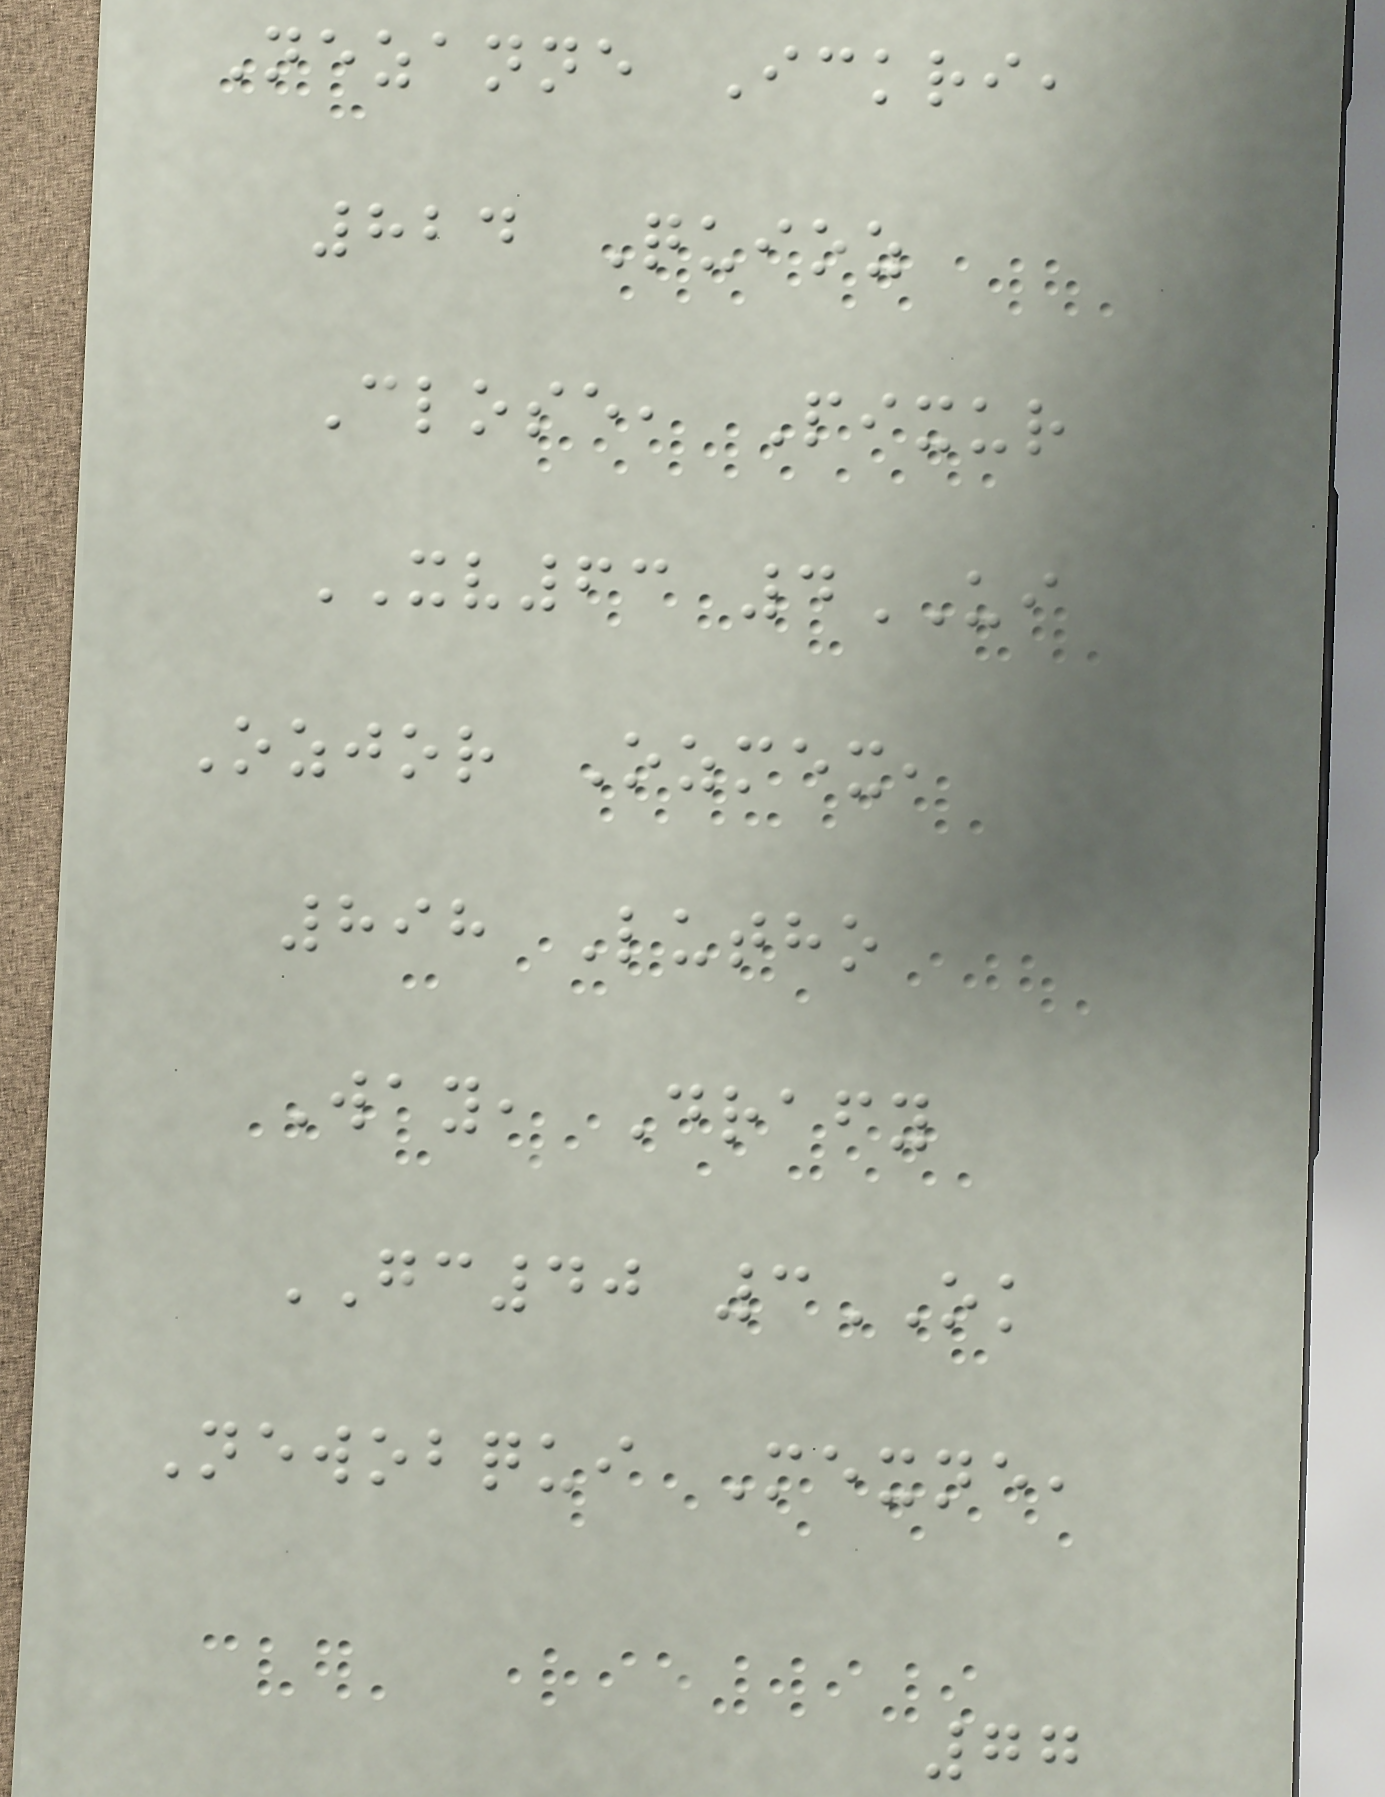Nezanne Ickri,
824 Quioz
Close, Pixur
XV63 4UI
Ozjor Ozmex,
898 Lutho
Way, Drafy
GC40 3OK
Newobqui Mexne,
77
